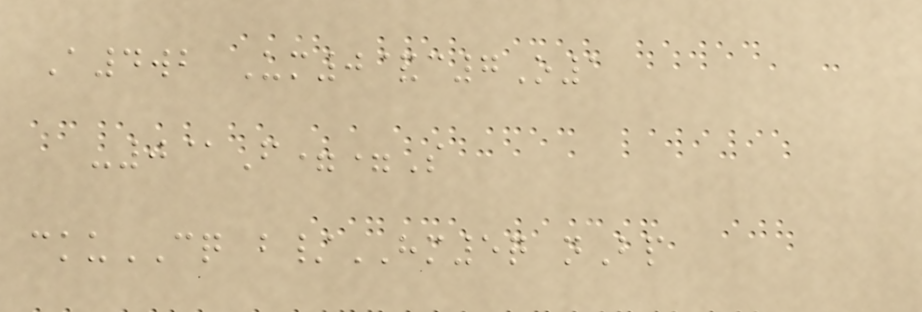A4wb Um0&c7O1
-0@F==S
ckuCQ b/HM5q nBp
